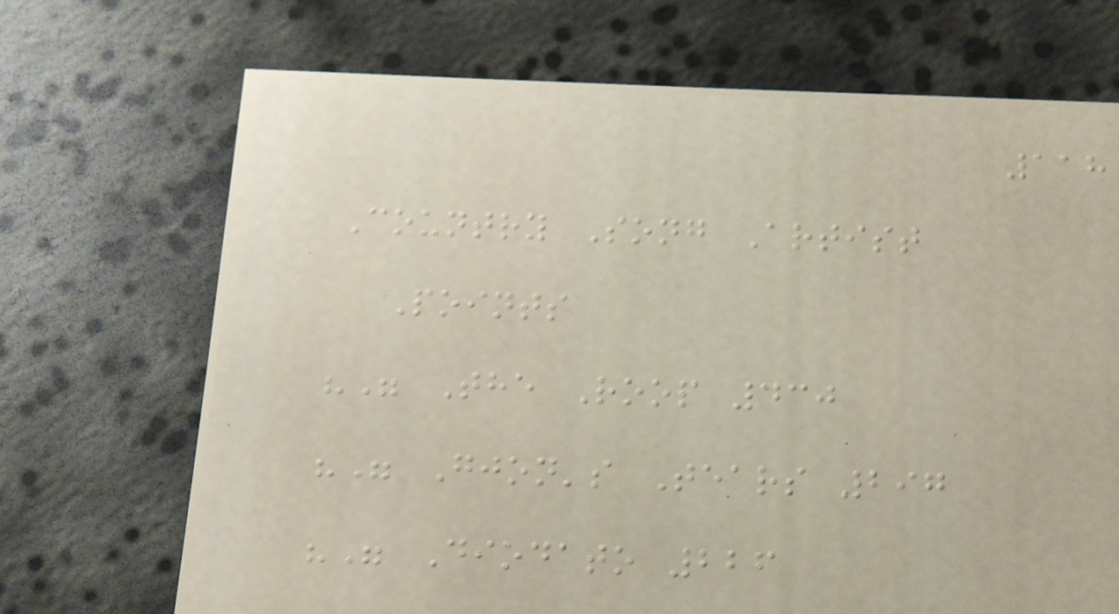118
Country Song Artist
Points
"" The Roop 430
"" Gjon's Tears 297
"" Diodato 226
